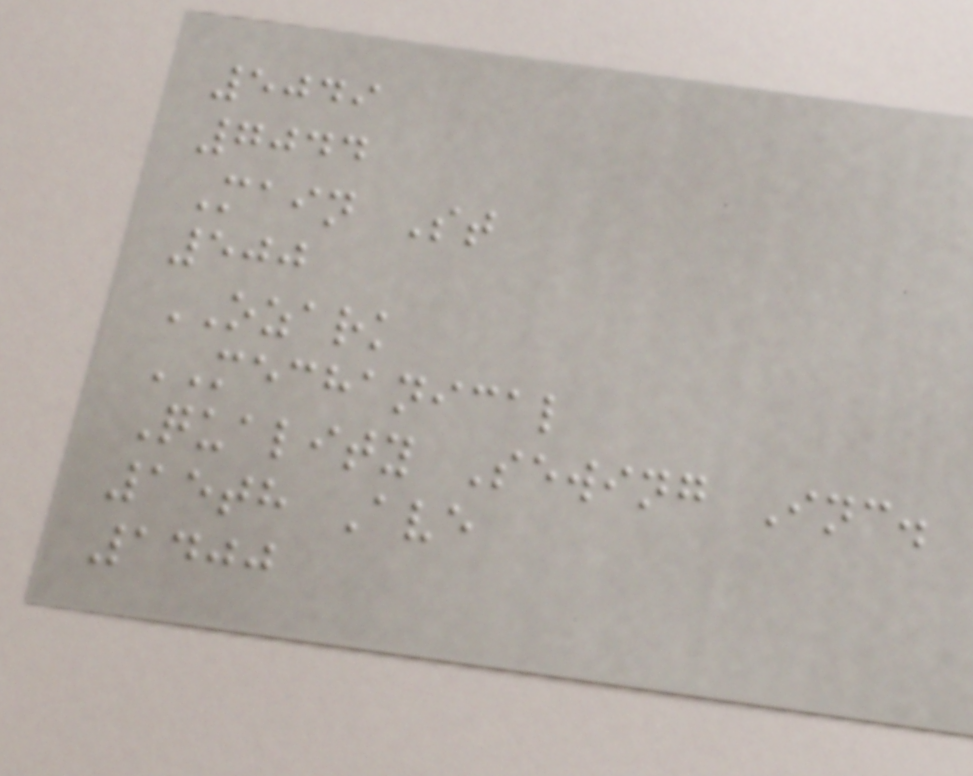5049
7044
Main St
500
OZARK
MECHANICAL
Quality Sewing Inc.
15th Ave
1400
